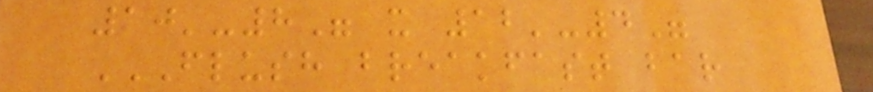10'-8" x 12'-4"
FLUSH BREAKFAST BAR
